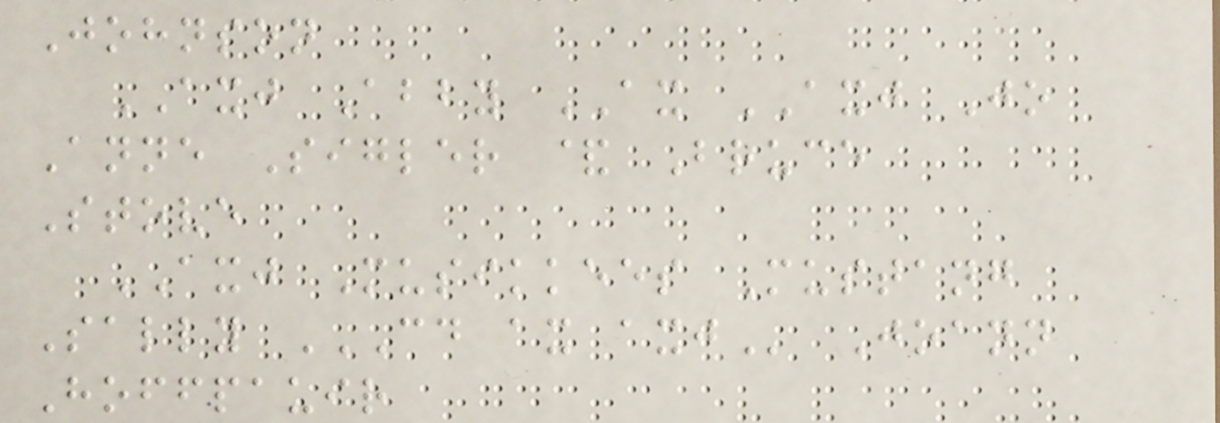Johnson
AXJ Abby AX AXJ Jo
Anne Sigler & Bruce
Stove
AXJ Musikkees Mustang
Sally CD AX AXJ Joann
Hoffpauir
